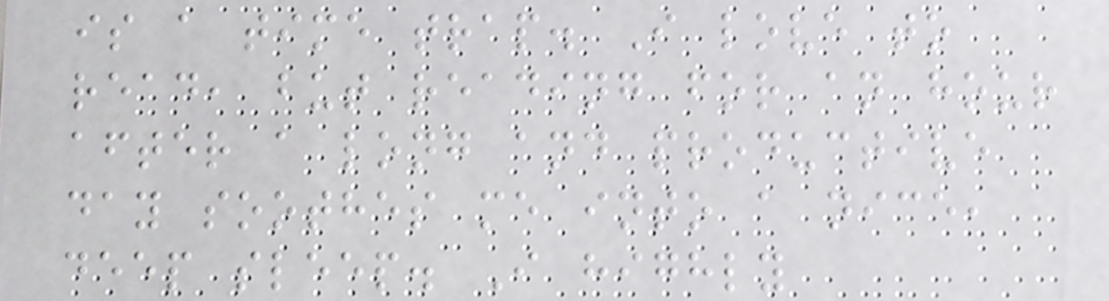is a time trap. I love to
read, but reading for an hour
after a long and productive
day soothes me into a nice,
deep sleep. I highly
